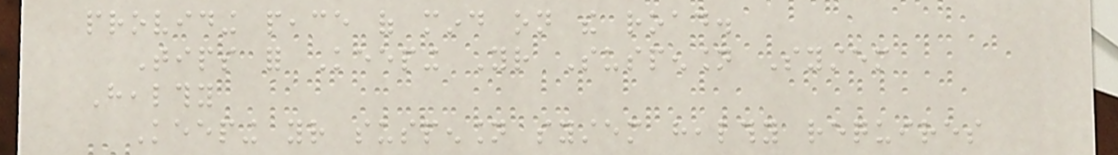providing peace of mind on the road.
Tips for Keeping Your Suspension System
Healthy
Keeping your suspension system healthy requires
